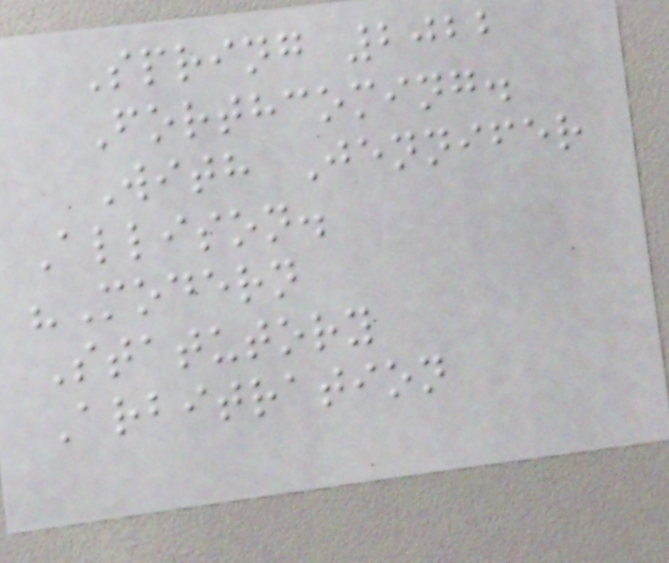Spring 2022
Forthcoming.
With Jennifer
Allison.
"Modern
Statutory
Arbitration
